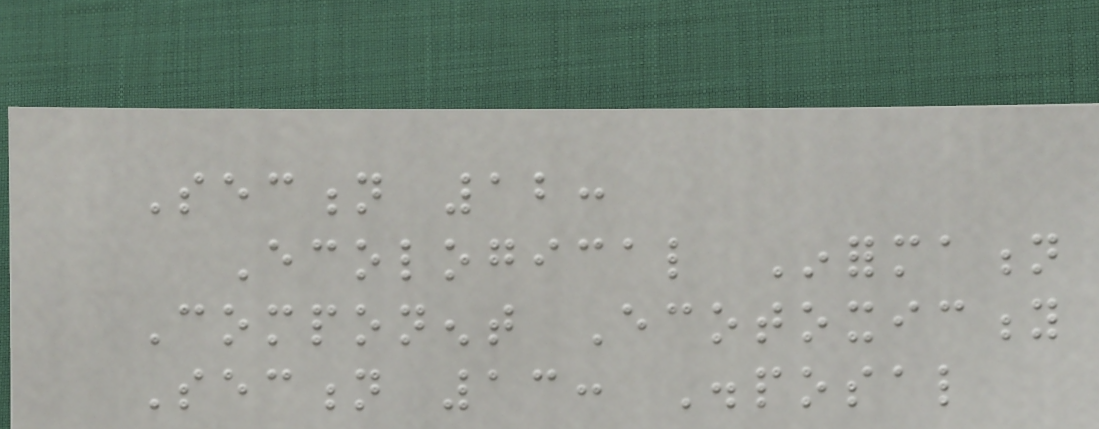Section 12:
Ecological Information
Component Ecotoxicity
Section 13: Disposal
